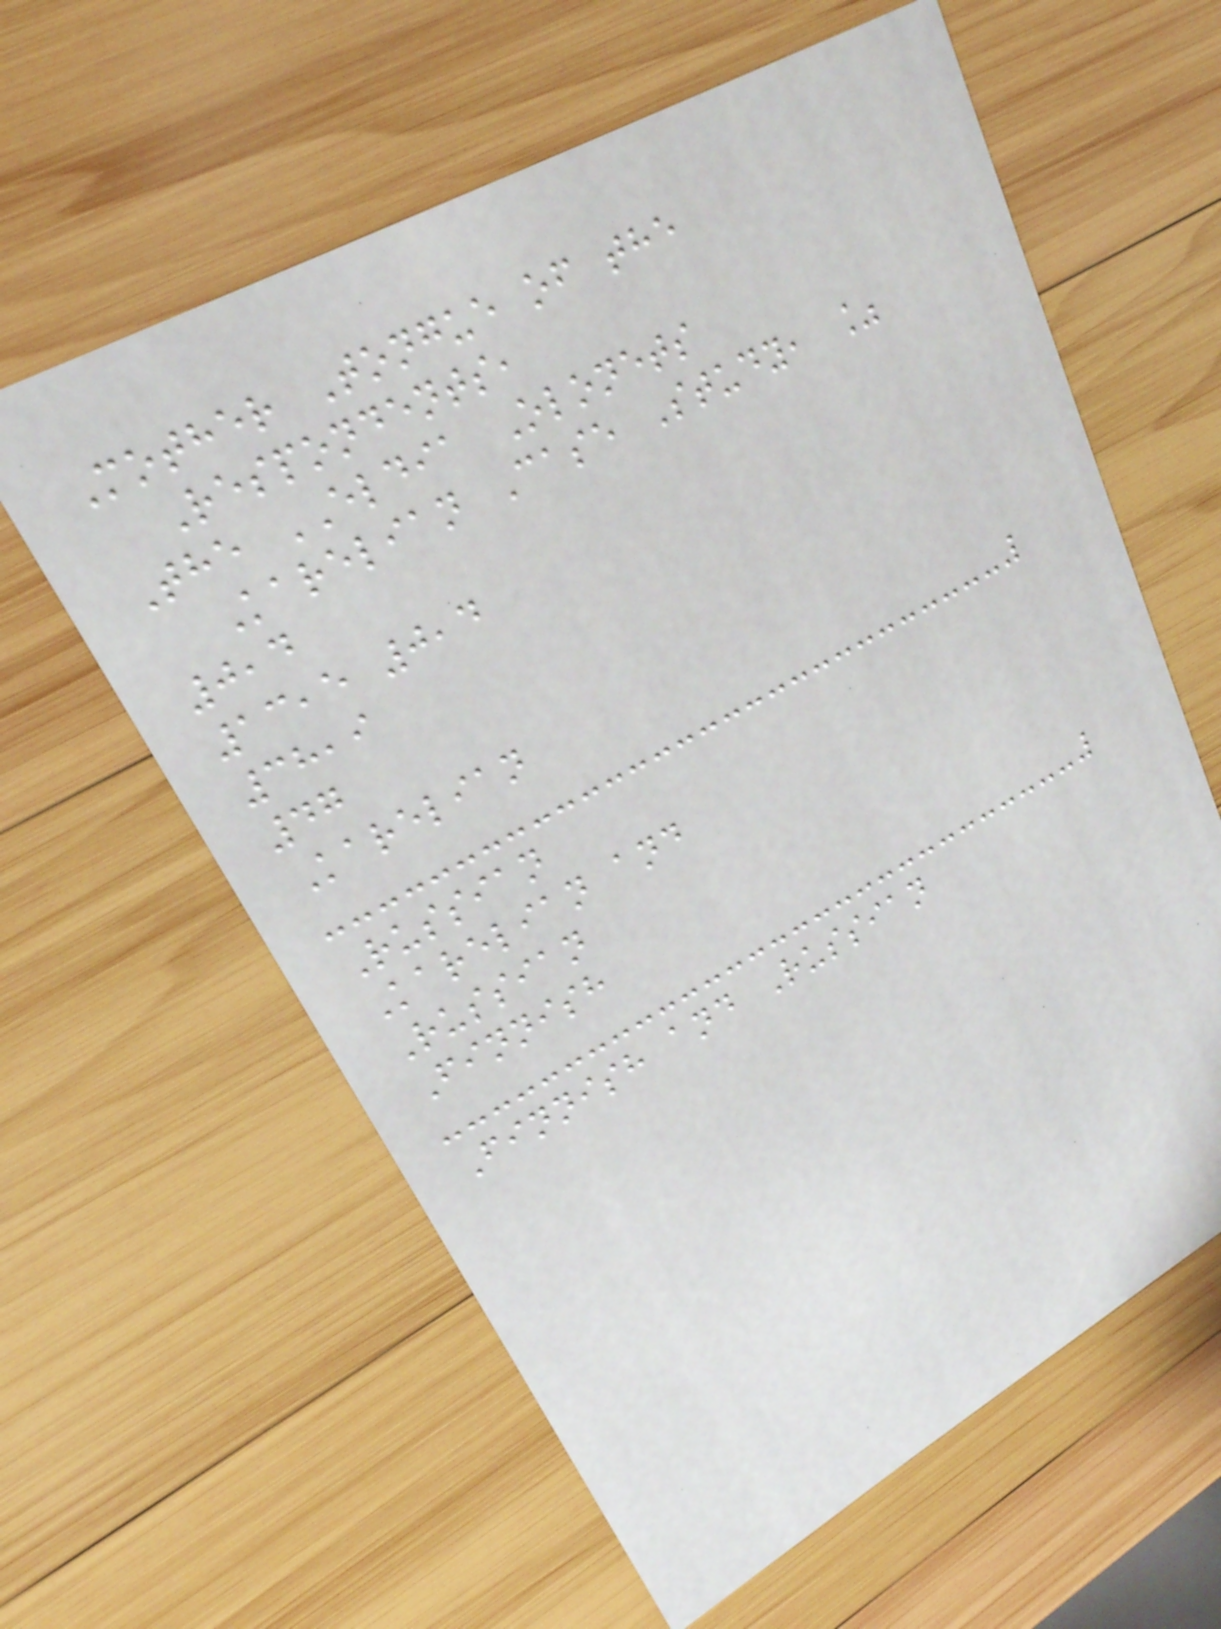Mother Tongue of the
Respondents,
The ELDIA Olonets
Karelian Case Study, %
0,4
13,5 0,4
38,9
47
Karelian
Russian
Karelian and
Russian
Finnish
Finnish and Russian
